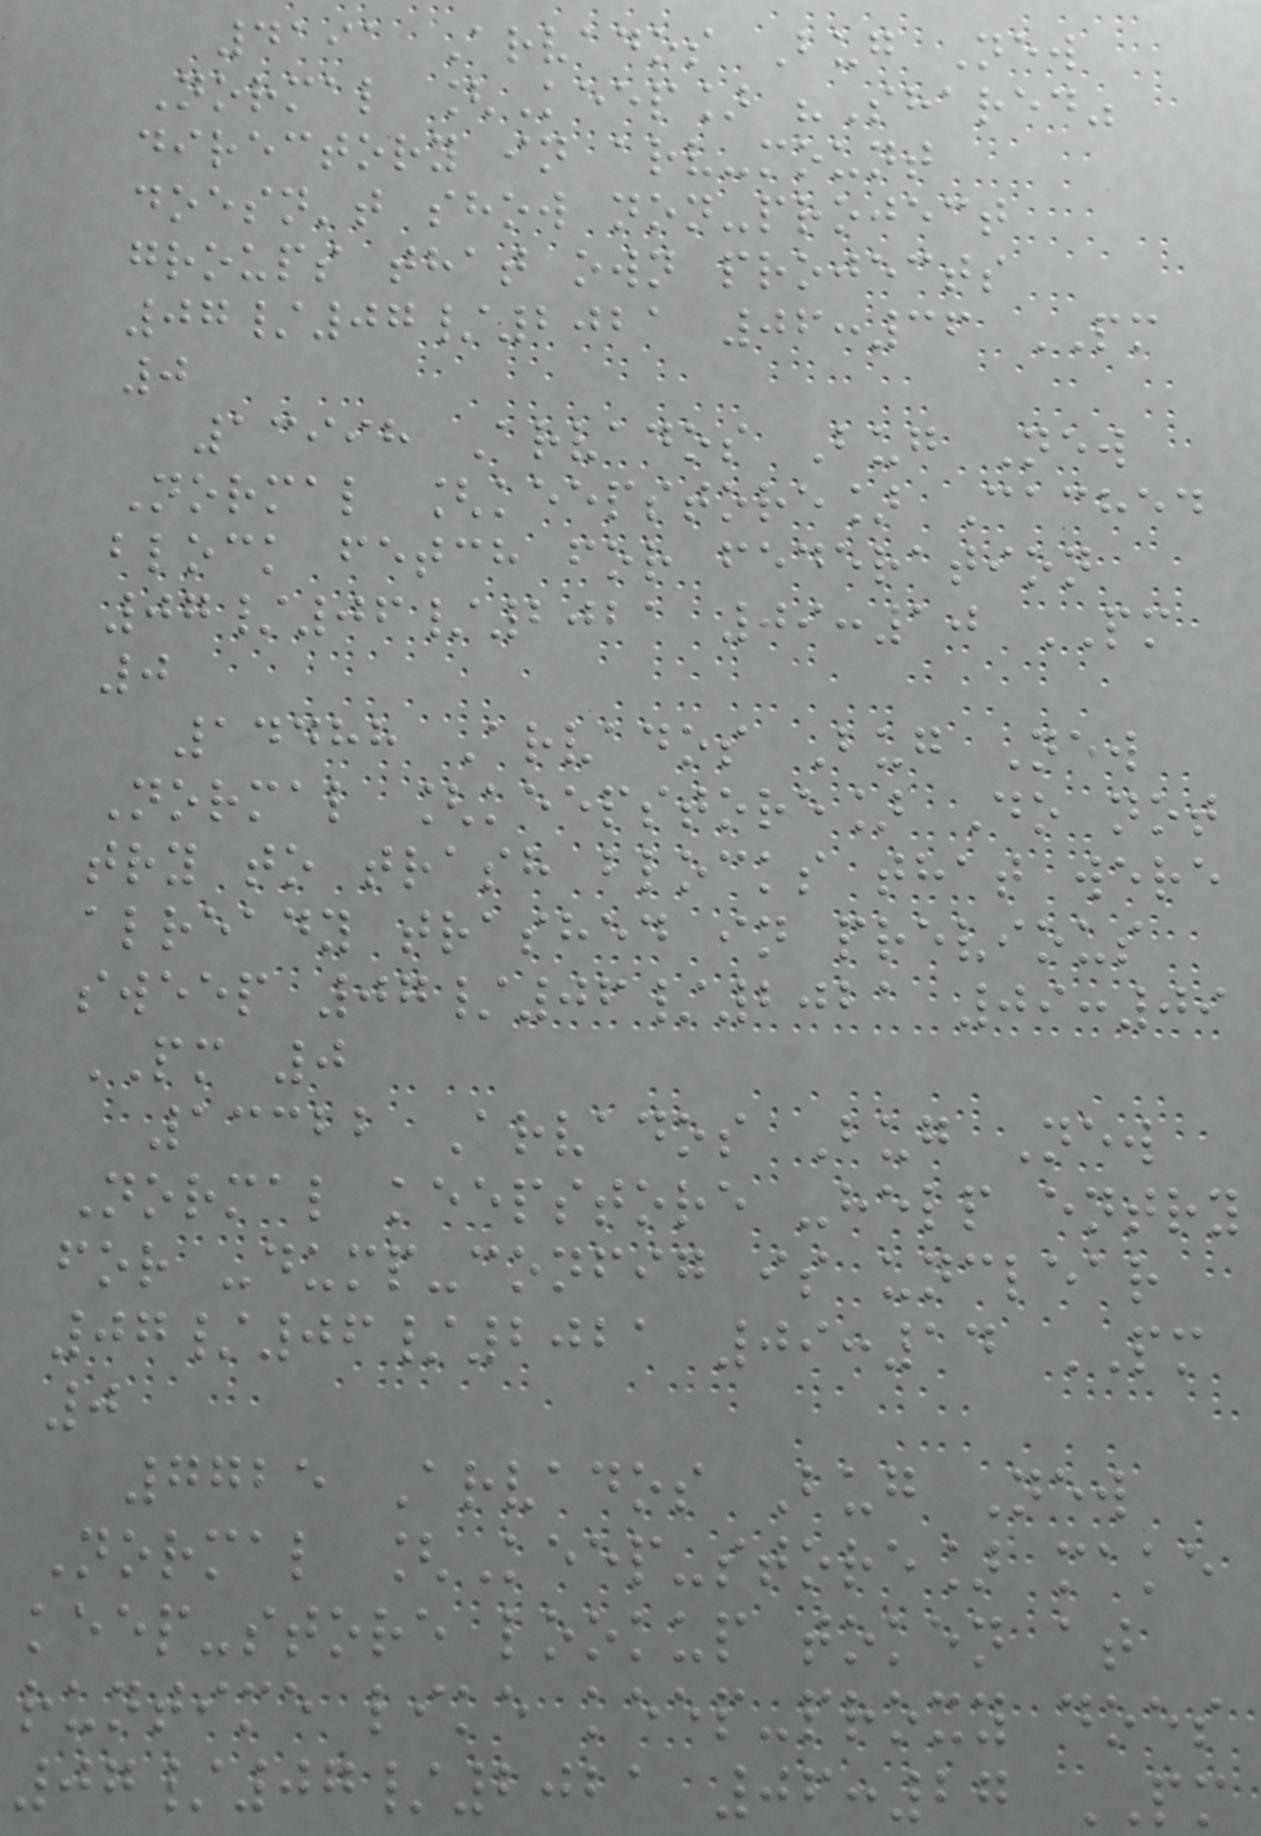4191 Arvados Bug New
Normal [Keep] "Shared"
directory in arv-mount
doesn't show non-project
groups that own projects
07/07/2021 06:36 PM
0
13998 Arvados Bug New
Normal [keepstore] Cached
block fetch for federation
07/06/2021 09:10 PM
0
14488 Arvados Bug New
Normal [keepstore] Do not
try to trash blocks that were
already trashed in previous
sweep 07/06/2021 09:09
PM 0
13322 Arvados Bug New
Normal keepstore -help entry
for -dump-config is unclear
07/06/2021 09:14 PM
0
7725 Arvados Bug New
Normal [Keep-store] make
keep-store lookup token at
runtime like keep-proxy does
07/07/2021 06:27 PM
